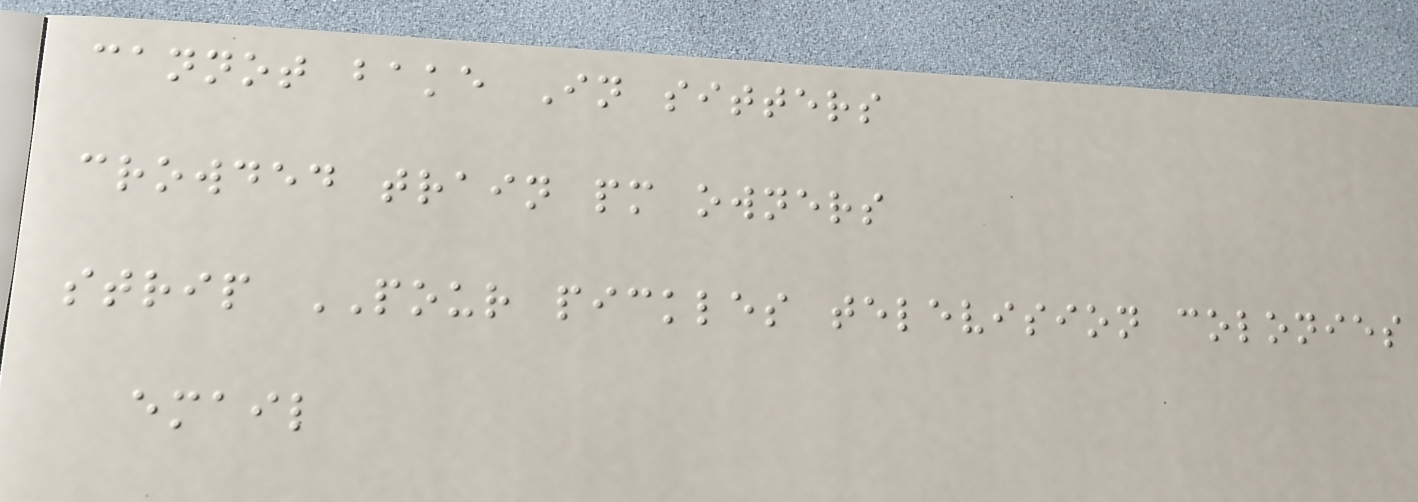cannot bake In sitters
crowded train pm owners
strip POUR pickles television colonies
email
